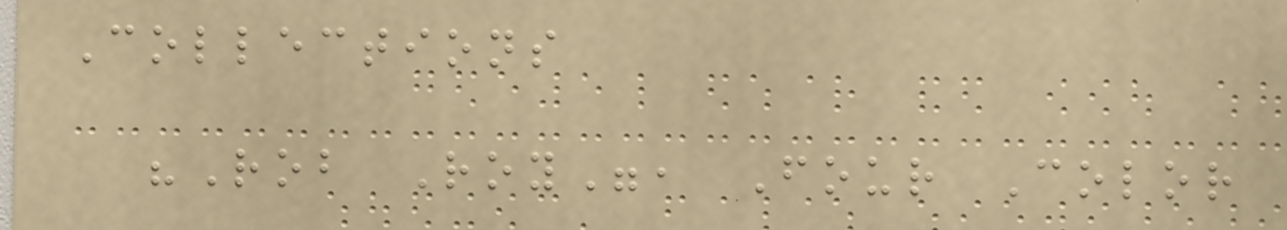Collections
"Rob Roy", Four Color
